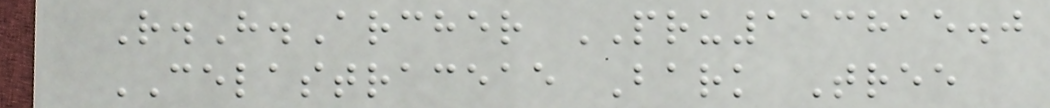R.H.Archer PRU113815.0
CELASTRACEAE Bark Tree
